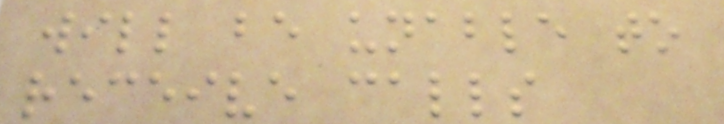will be unable to
receive calls
